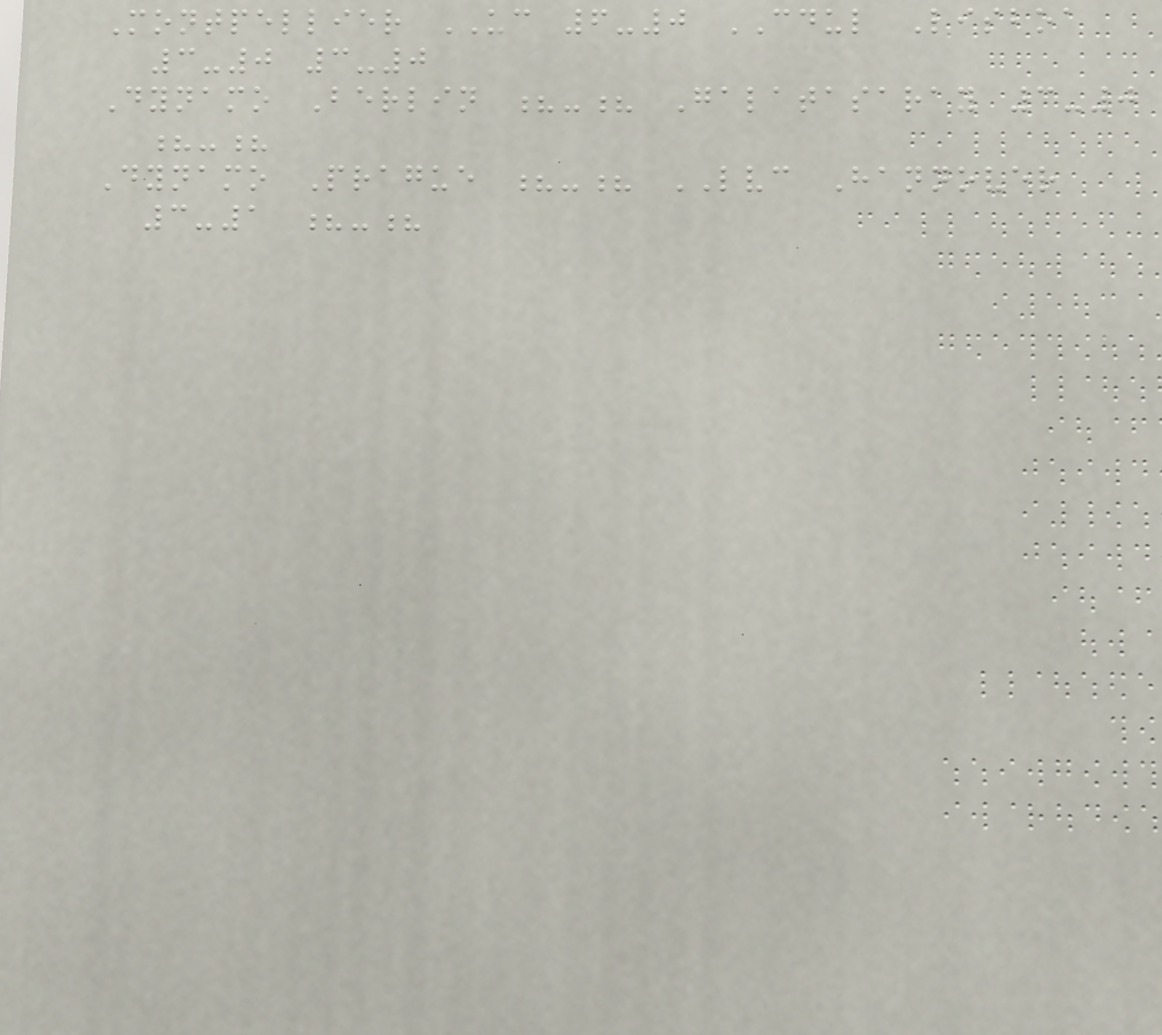Montpellier UC 6-0 CDUL Lisboa
3-0 3-0
Dynamo Berlin ?-? Galatasaray 3-0
?-?
Dynamo Prague ?-? LVC Hannover
3-1 ?-?
